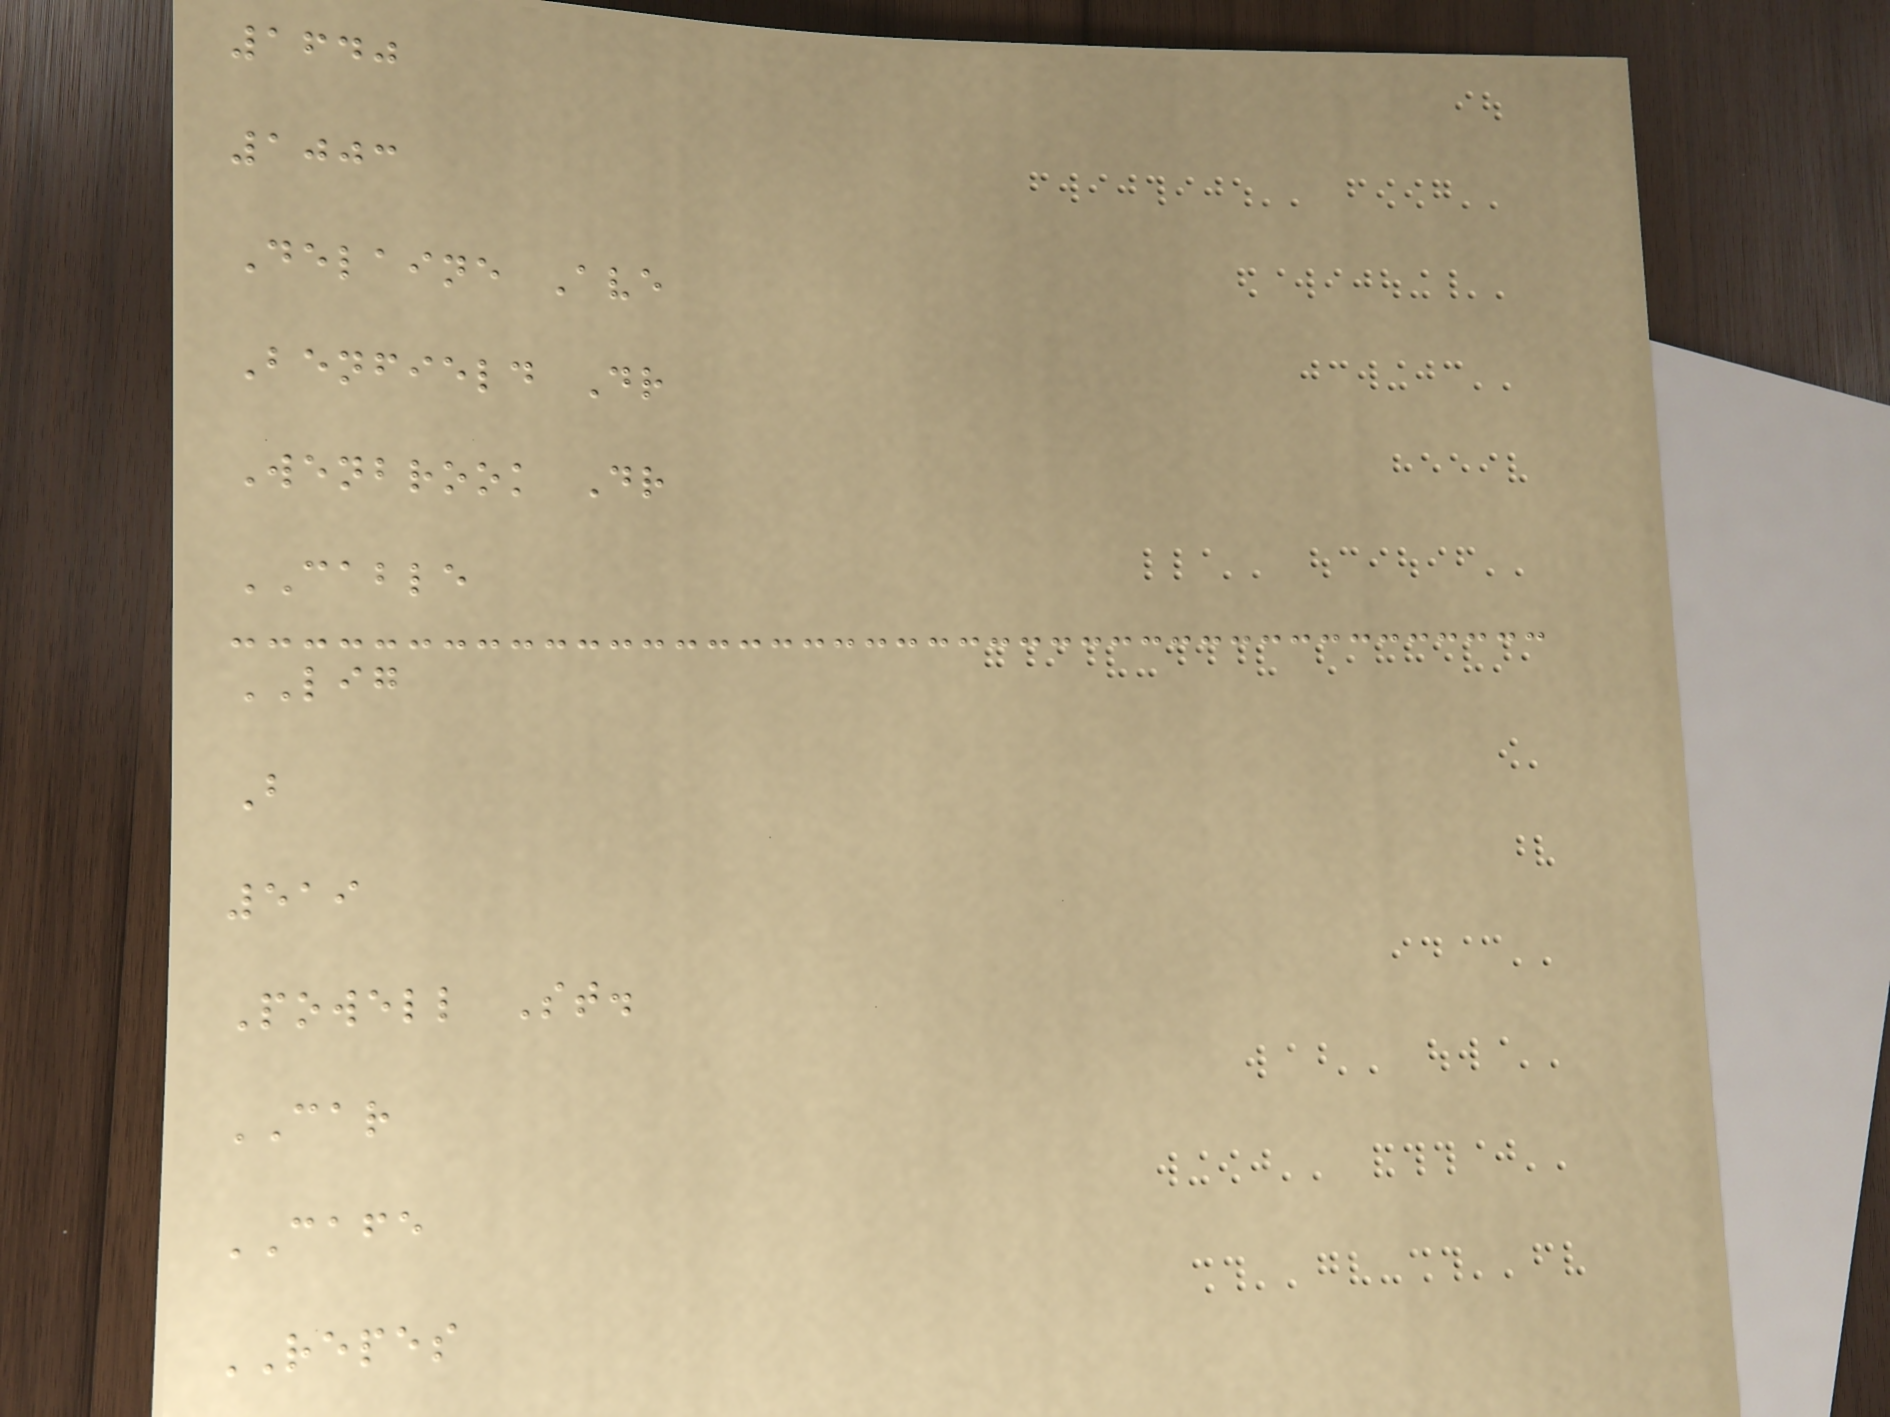1640
1003
Delaine Ave
Benfield Dr
Wenbrook Dr
CABLE
LIG
B
519
Powell St.
CAR
CAFE
REPES
